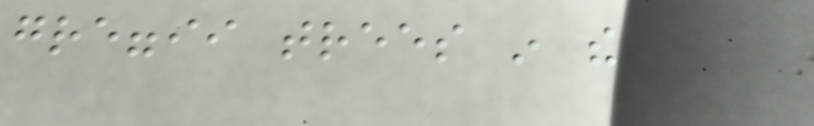greggii trees in the
